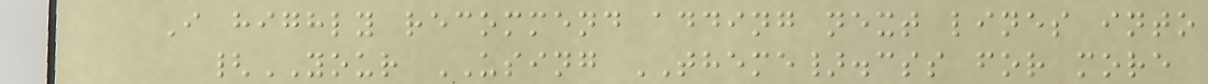I highly recommend adding next lines into
{YOUR USING THEME}.css for more
